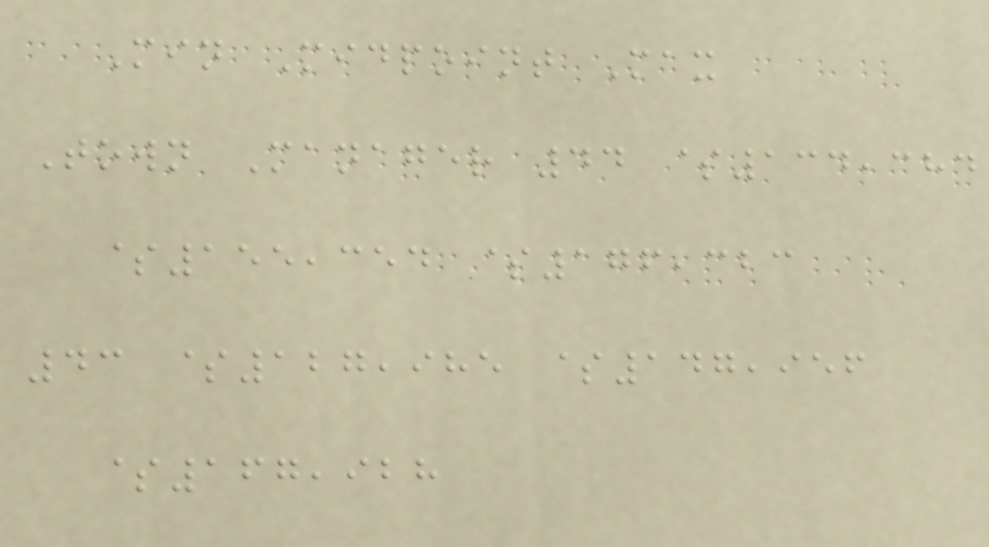Min Midpoint Max
Town Manager 44 $134,384
$155,354 $176,323
43 $127,985 $147,956
$167,928
